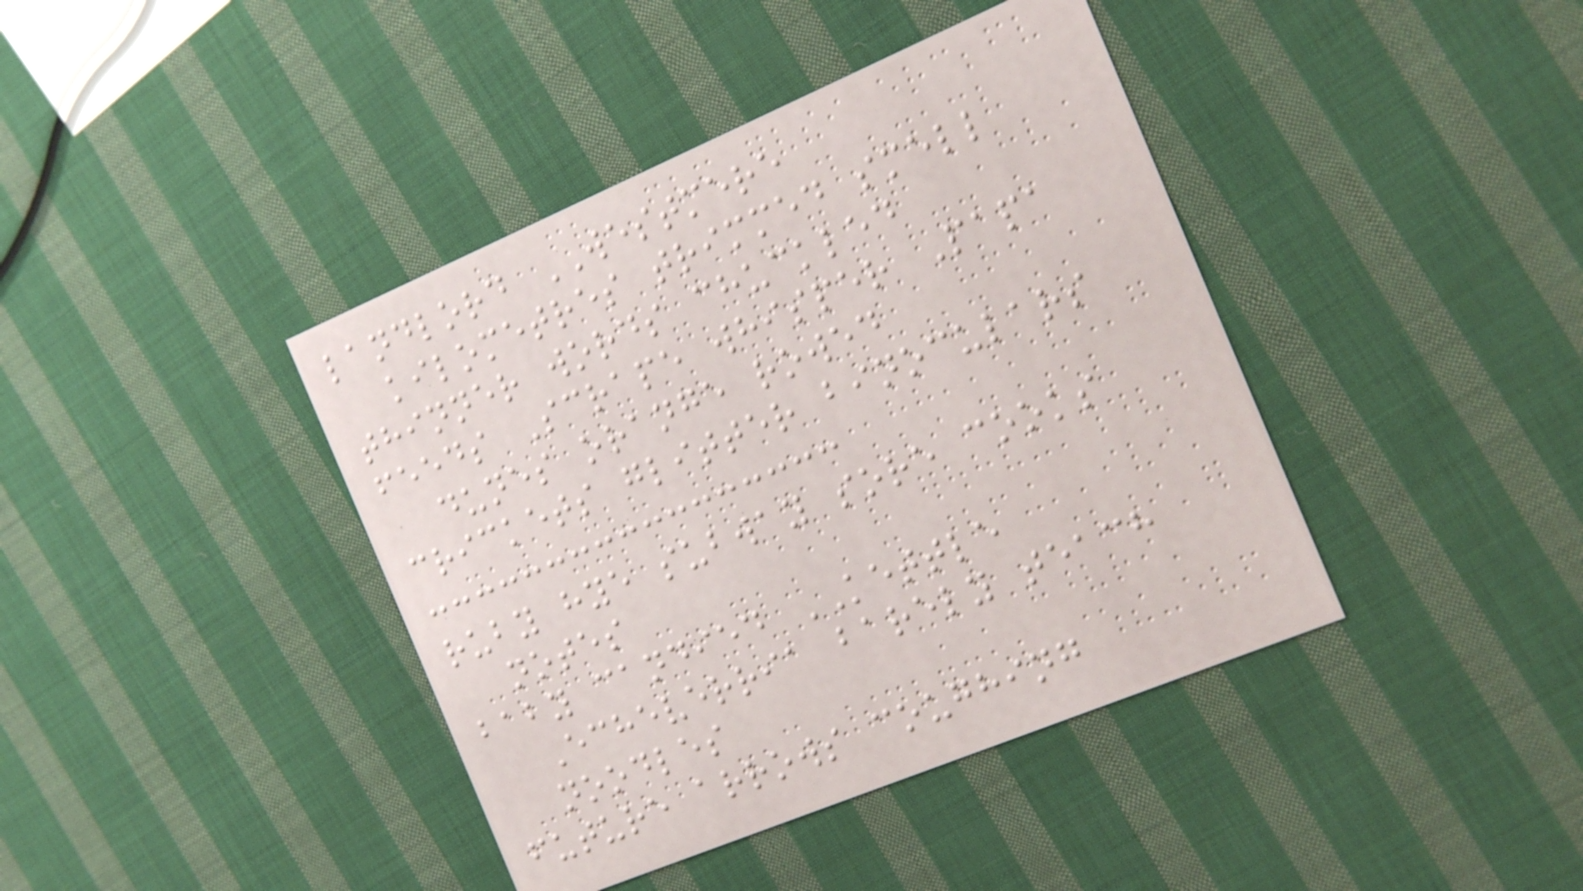landlord WESTMERE
kilometres trimmed smell
thinner words chuckled
feeds Scrape whisper Papa
dunes orange rowed
crickets glitter binoculars
ruby hye subway sore cooks
notes
baby candied KETTLE
Echeverria barely teach
noodles
future arrows coughing
